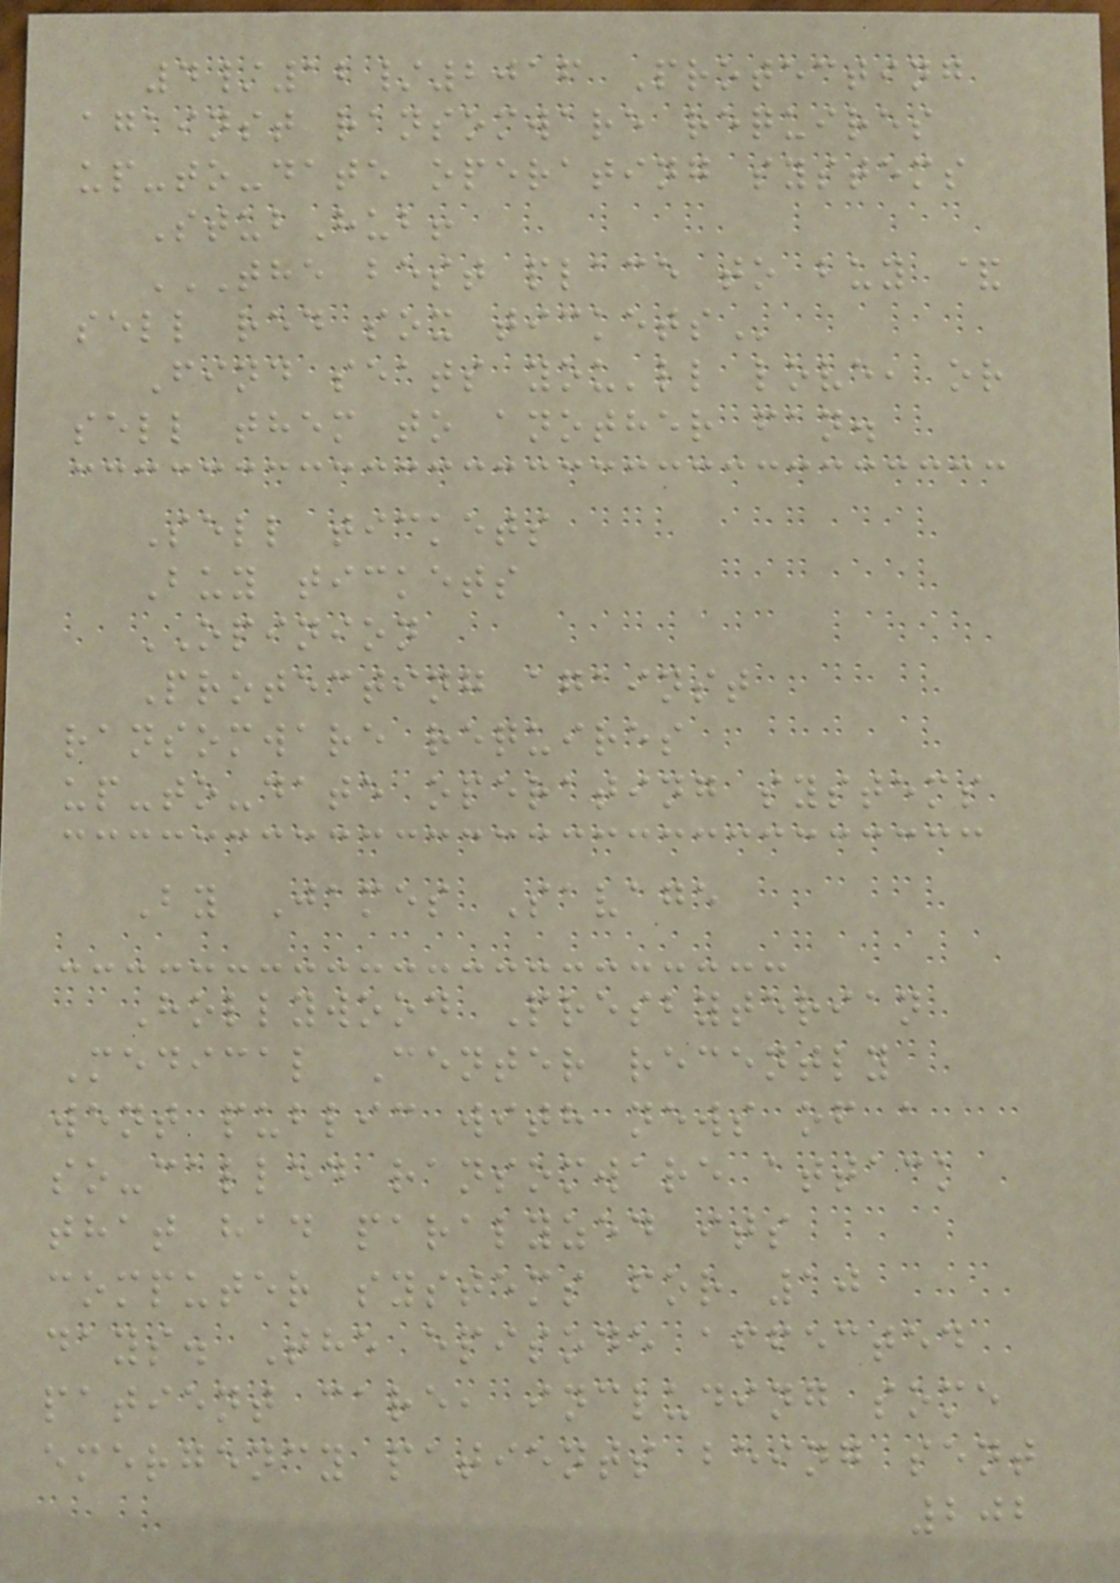4/12/2016 Protecting
against ransomware requires
up-to-date operating systems
StubHub!
THE BEST PLACE TO BUY &
SELL RED SOX TICKETS
Find seats you'll love, or
sell them to another fan.
Sell tickets
Buy tickets
OPINION
Protecting against
ransomware requires
up-to-date operating systems
By James Savage
Hollywood Presbyterian
Medical Center recently
went public with news of a
so-called ransomware attack
that had paralyzed its
computer systems for 10
days. The episode affected
patient care, including some
emergency patients being sent
202
